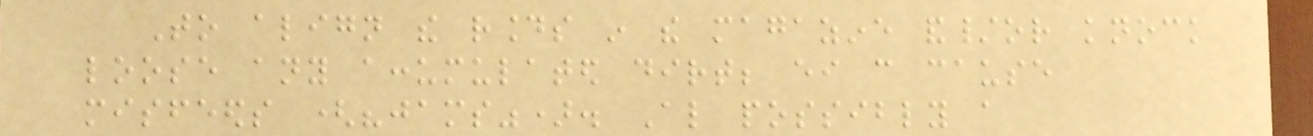To align the rounds in the magazine and/or knock
loose any accumulated dirt; either can cause
misfeeds ("jams"). Also possibly a
